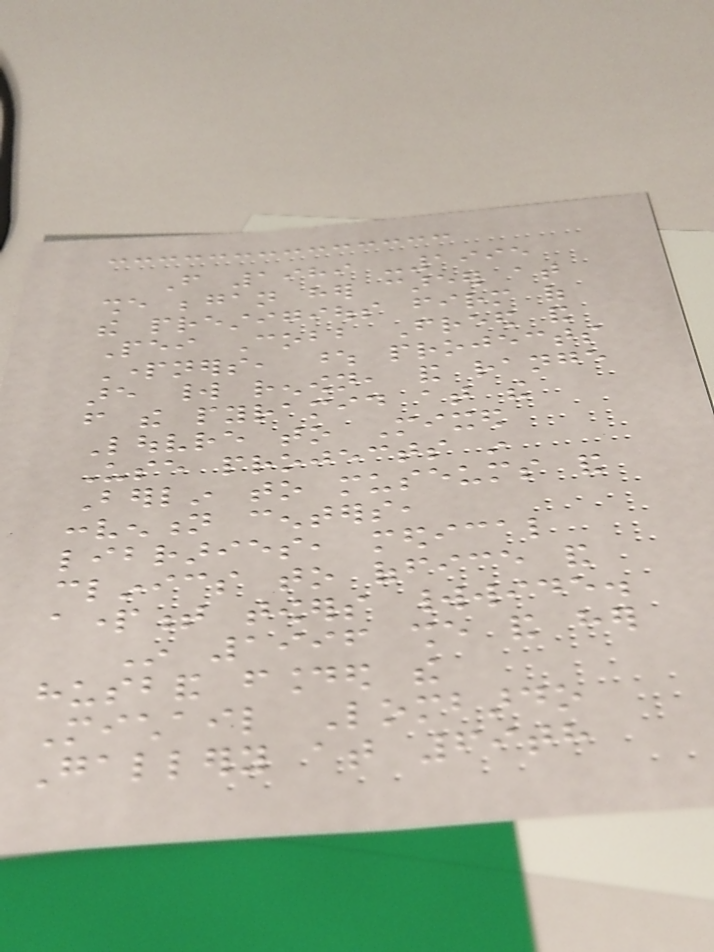From 1989 -1995
she began her career at
the prestigious firm of
Pei Cobb Freed and
Partners, whose projects
are world renown, and range
from the pyramid at the
Louvre to Mixed
Use projects in
Berlin to museums and
convention centers,
libraries, medical
clinics to office and
apartment towers worldwide.
In 1996 she and her
husband founded the
Michail Lombardo
Gallery at 69th
